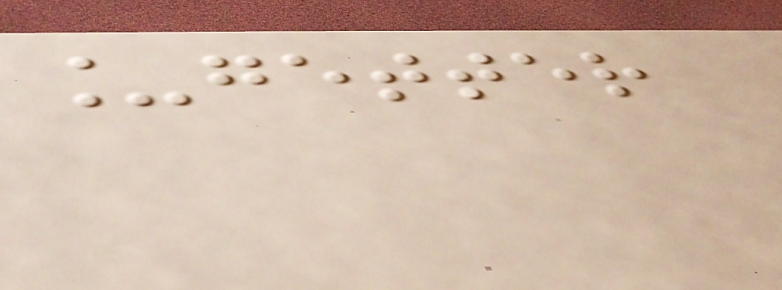_getter
